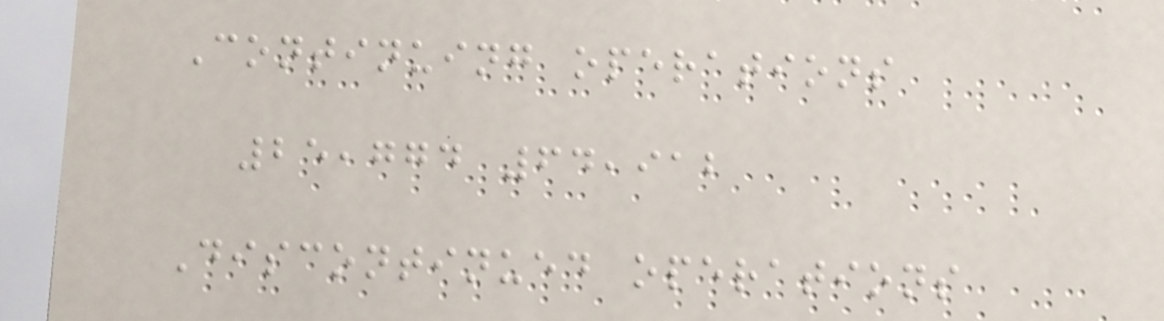Continuing operations
25,774 64,912
Discontinued operations
